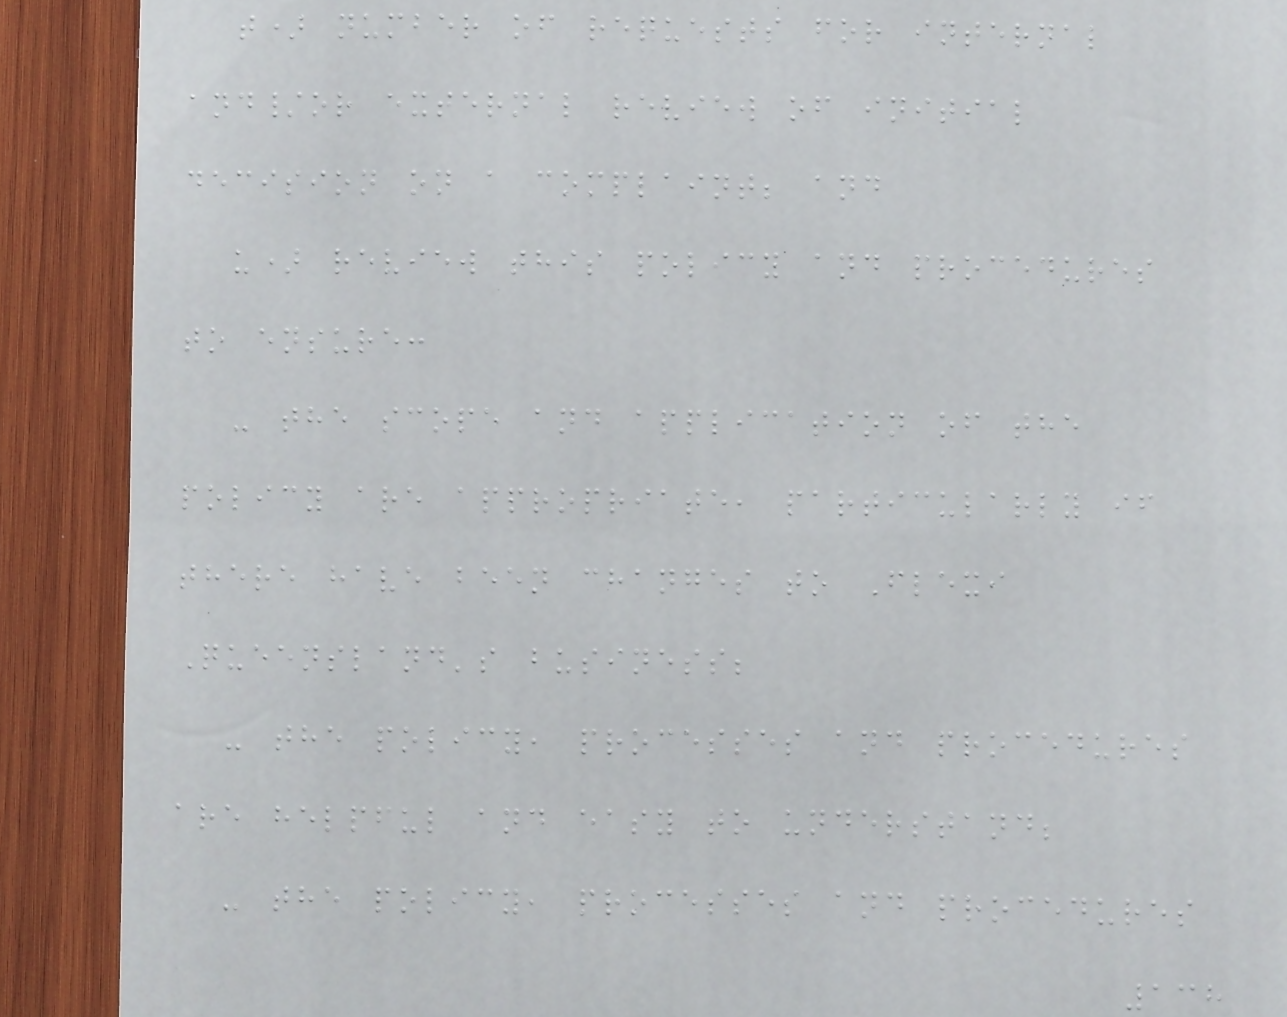t) number of requests for internal
and/or external review of initial
decision on a complaint; and
u) review this policy and procedures
to ensure:
- the scope and application of the
policy are appropriate, particularly if
there have been changes to Flexi
Queensland's business;
- the policy, processes and procedures
are helpful and easy to understand;
- the policy, processes and procedures
138
